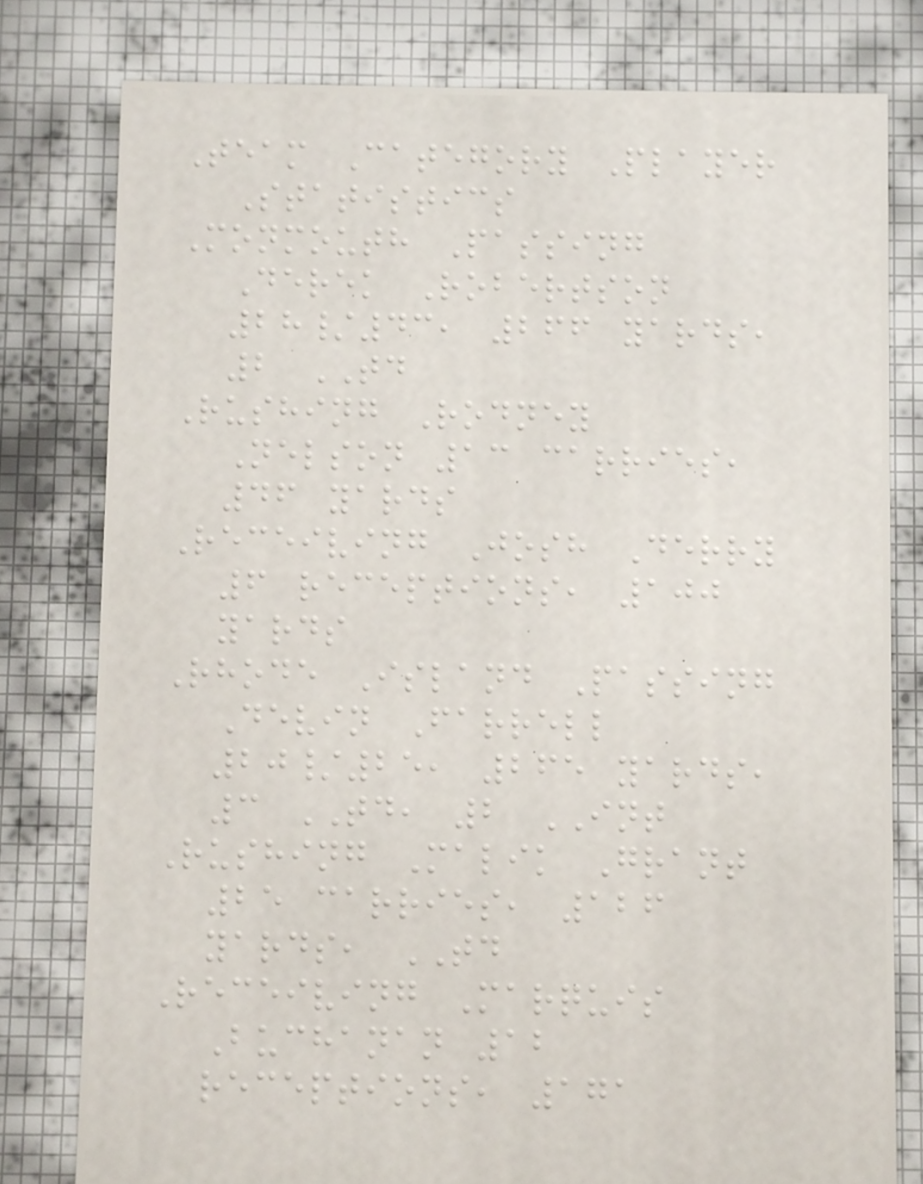Team Category Player
Statistics
Monmouth Passing
Derek Robertson
28/43, 266 yards,
2 TD
Rushing Rodney
Nelson 13 carries,
46 yards
Receiving Josh Derry
6 receptions, 100
yards
Rhode Island Passing
Devin Farrell
20/25, 265 yards,
3 TD, 2 INT
Rushing Malik Grant
25 carries, 126
yards, TD
Receiving Marquis
Buchanan 12
receptions, 171
